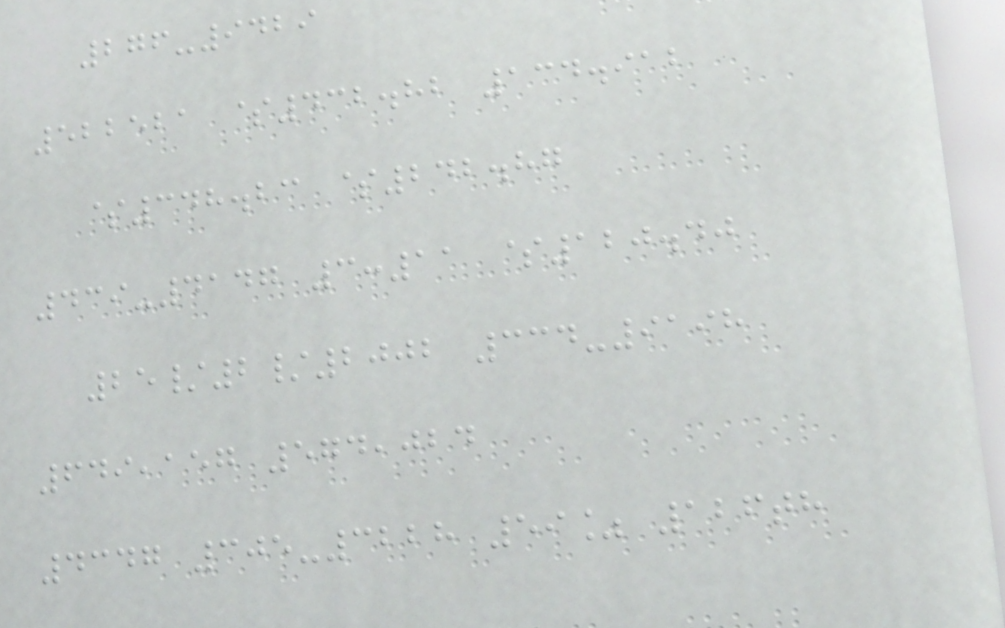276-9429
522521 $432.82 134.912
$348.23 $242.87
439-4147 3:11 $120.40
25/2/2002 334-9198
649,157 574,024
4347 305-3228 59% 126th
